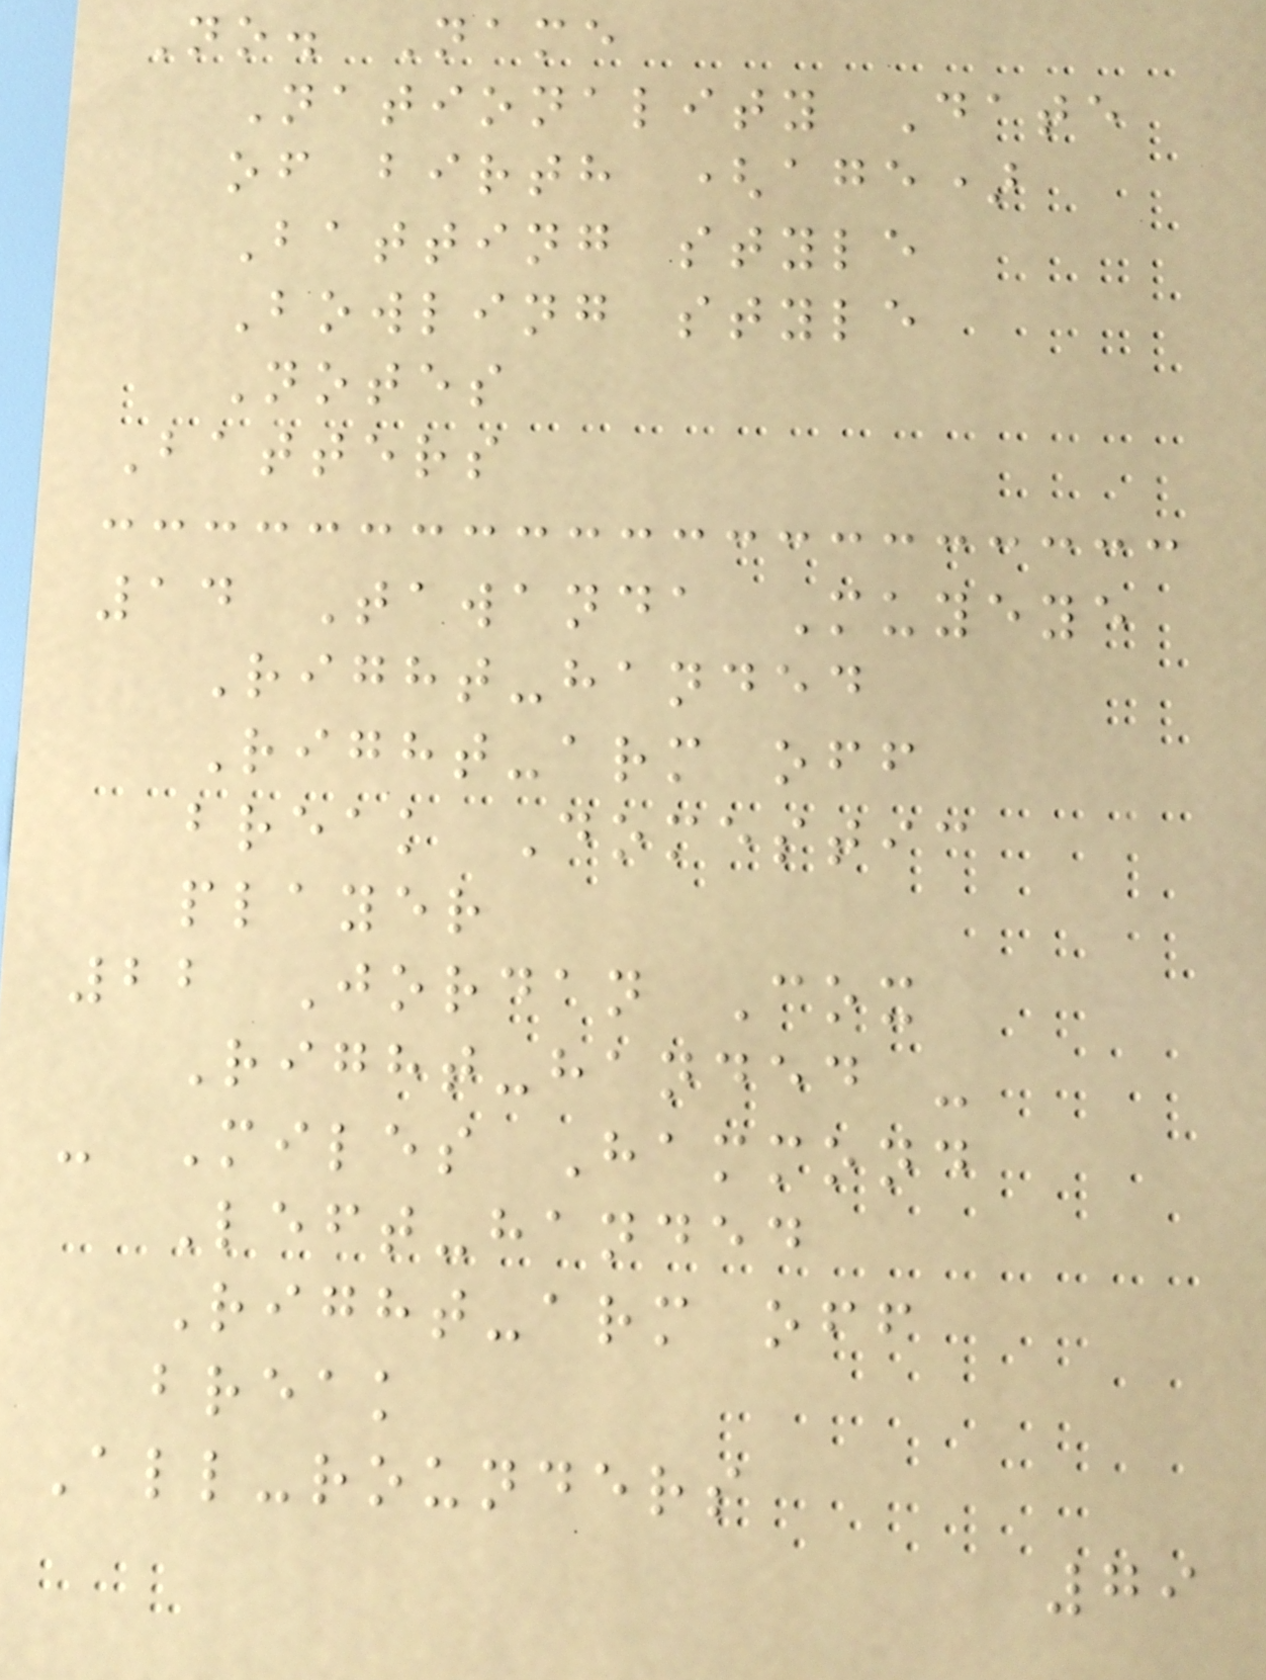No. Name
Nationality Date
of birth (age)
Batting style
Bowling style
Notes
Batters
14 Tawanda Muyeye
Right-handed
Right-arm off
break Domestic
player
22 Jordan Cox
Right-handed -
- Miles Hammond
Left-handed
Right-arm off
break
All-rounders
79
